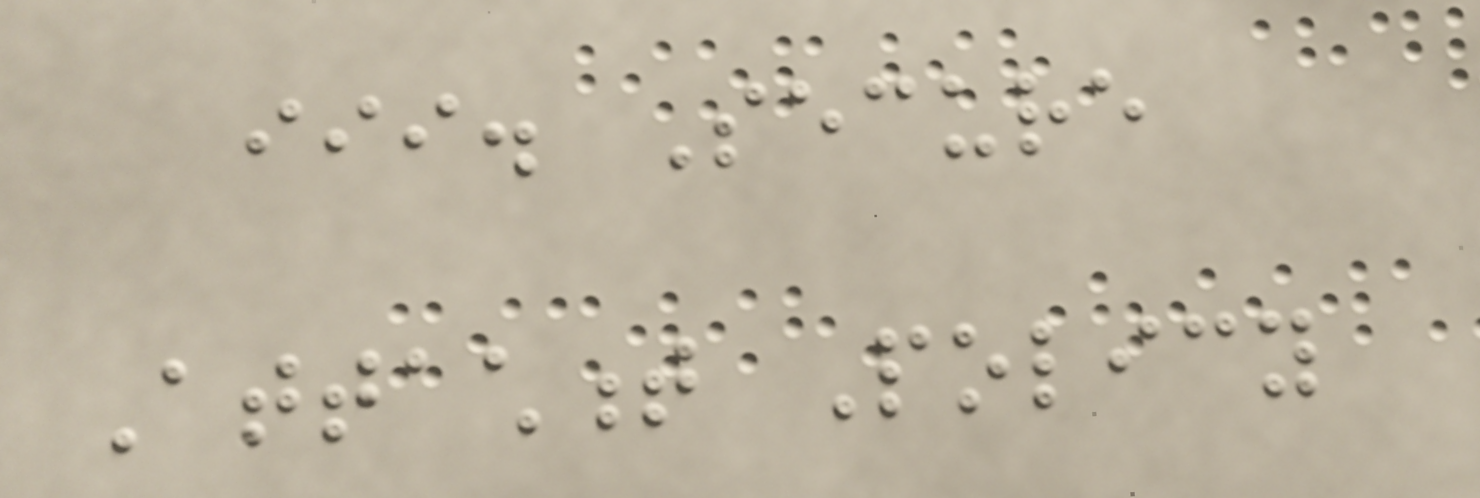iii. Secure
Attachment Policy
